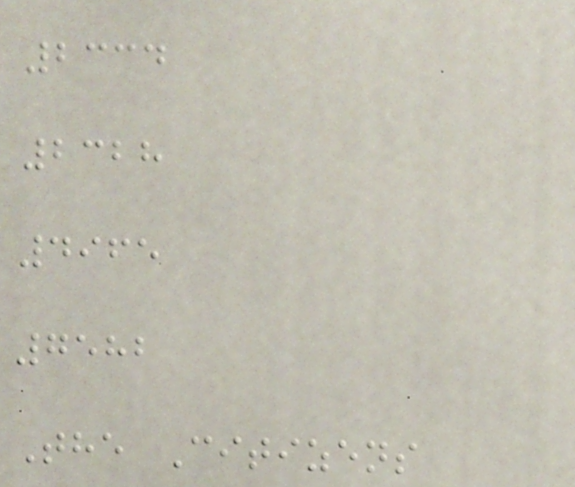2334
2328
4965
7582
The Citizens
